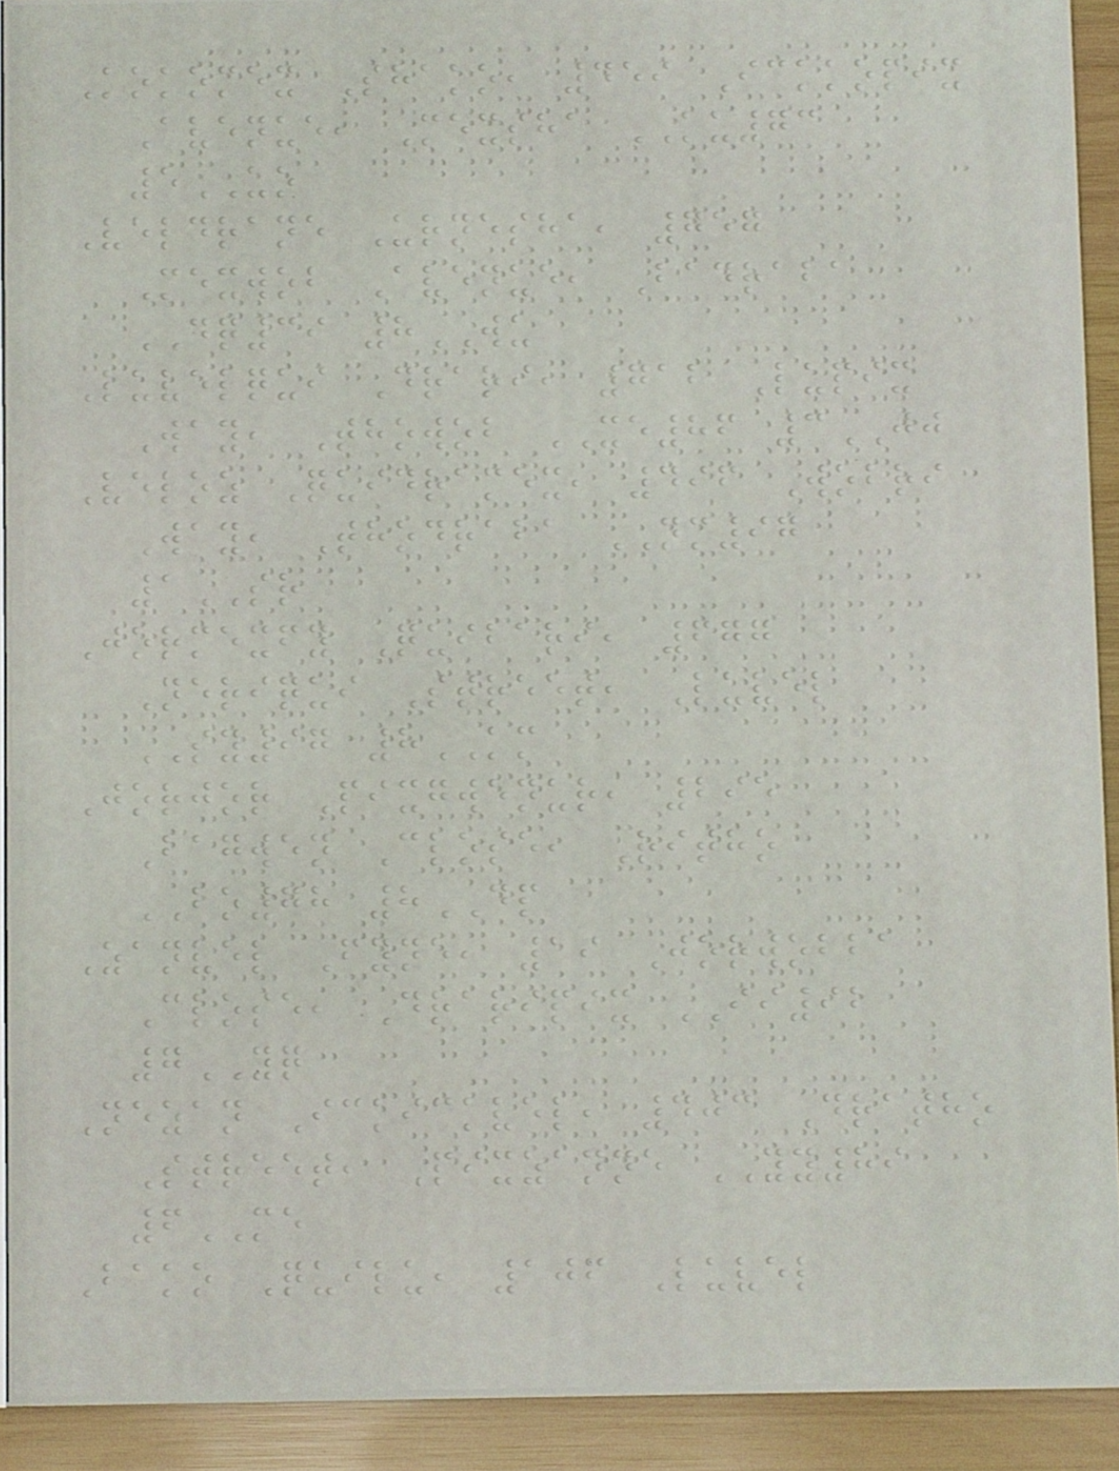Kokomex Shako, 459 Ickkopix
Avenue, Mexsha KU73
5UO
Veldrane Urnesha, 757
Mexwob Avenue, Badraba
DQ39 8WU
Luvelqui Drari, 712 Lupix
Way, Thowob XE86 3JJ
Veloz Quidramex, 496 Wobri
Way, Thodraba NM97
1SR
Jormexfy Quibari, 677
Neriqui Street, Luvel
SY97 8KM
Jorjor Pixgwenur, 295
Bagwen Close, Ritho
BO78 8DP
Zanvel Fyne, 19 Jorwobba
Close, Draripix II92
7YQ
Nezan Ickickvel, 403 Dratho
Street, Pixzanne YY89
6ME
Bako Quilu, 106 Luvel
